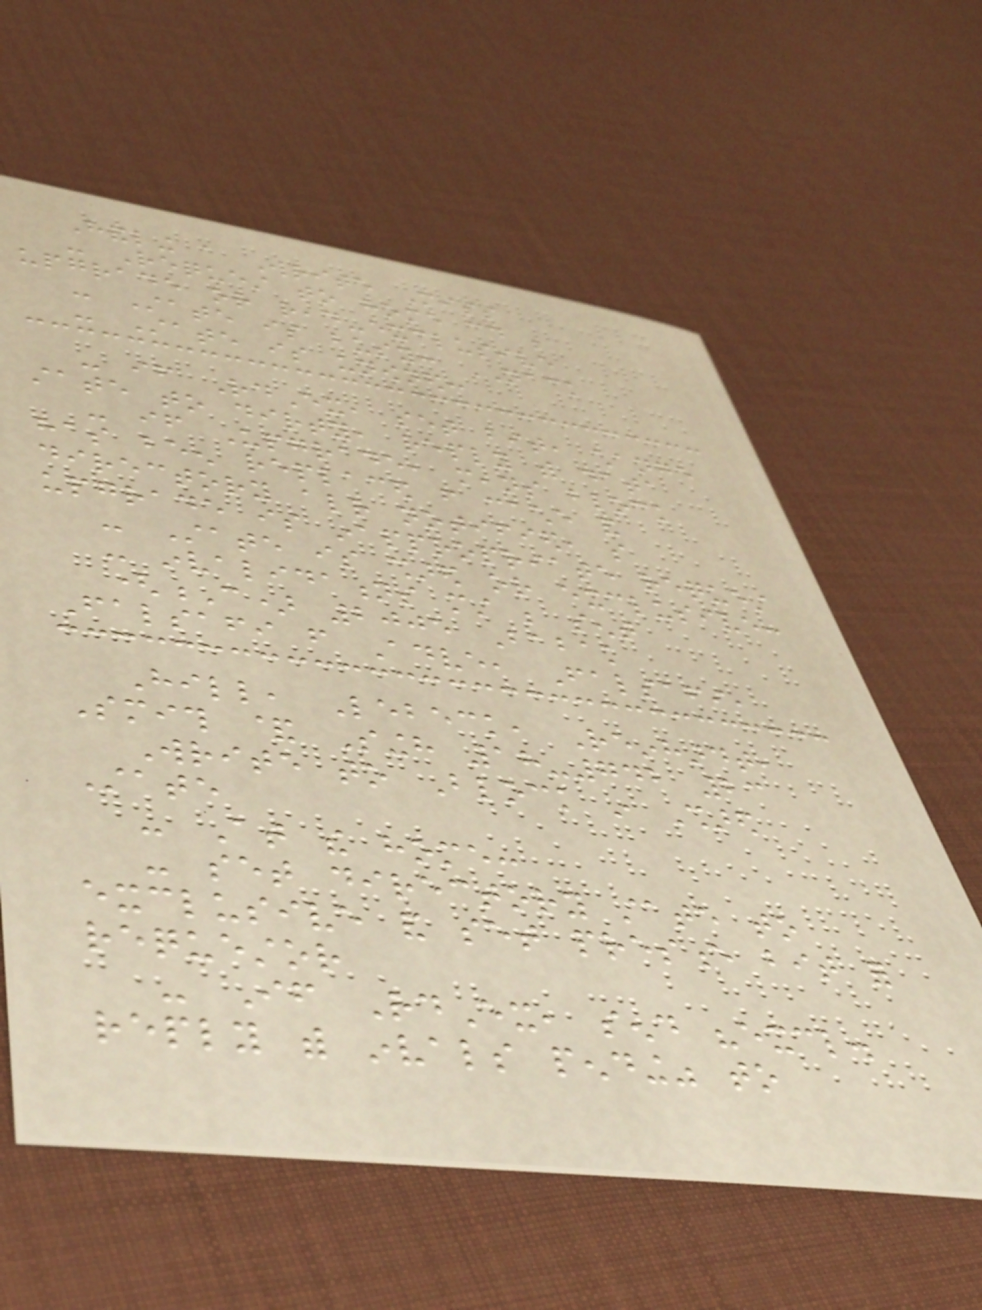Handling a Write Miss
- Request to home could be
upgrade or read-exclusive
- State is busy: NACK
- State is unowned:
- if RdEx, set bit, change
state to dirty, reply with data
- if Upgrade, means block
has been replaced from cache and
directory already notified, so
upgrade is inappropriate request
- State is shared or exclusive:
- invalidations must be sent
(C) 2005 Babak
Falsafi from Adve, Falsafi,
Hill, Lebeck, Reinhardt,
Smith & Singh 18-742 23
Write to Block in Shared
State
- At the home:
- set directory state to
exclusive and set presence bit for
requestor
- If RdEx, send "excl.
reply with invals pending" to
